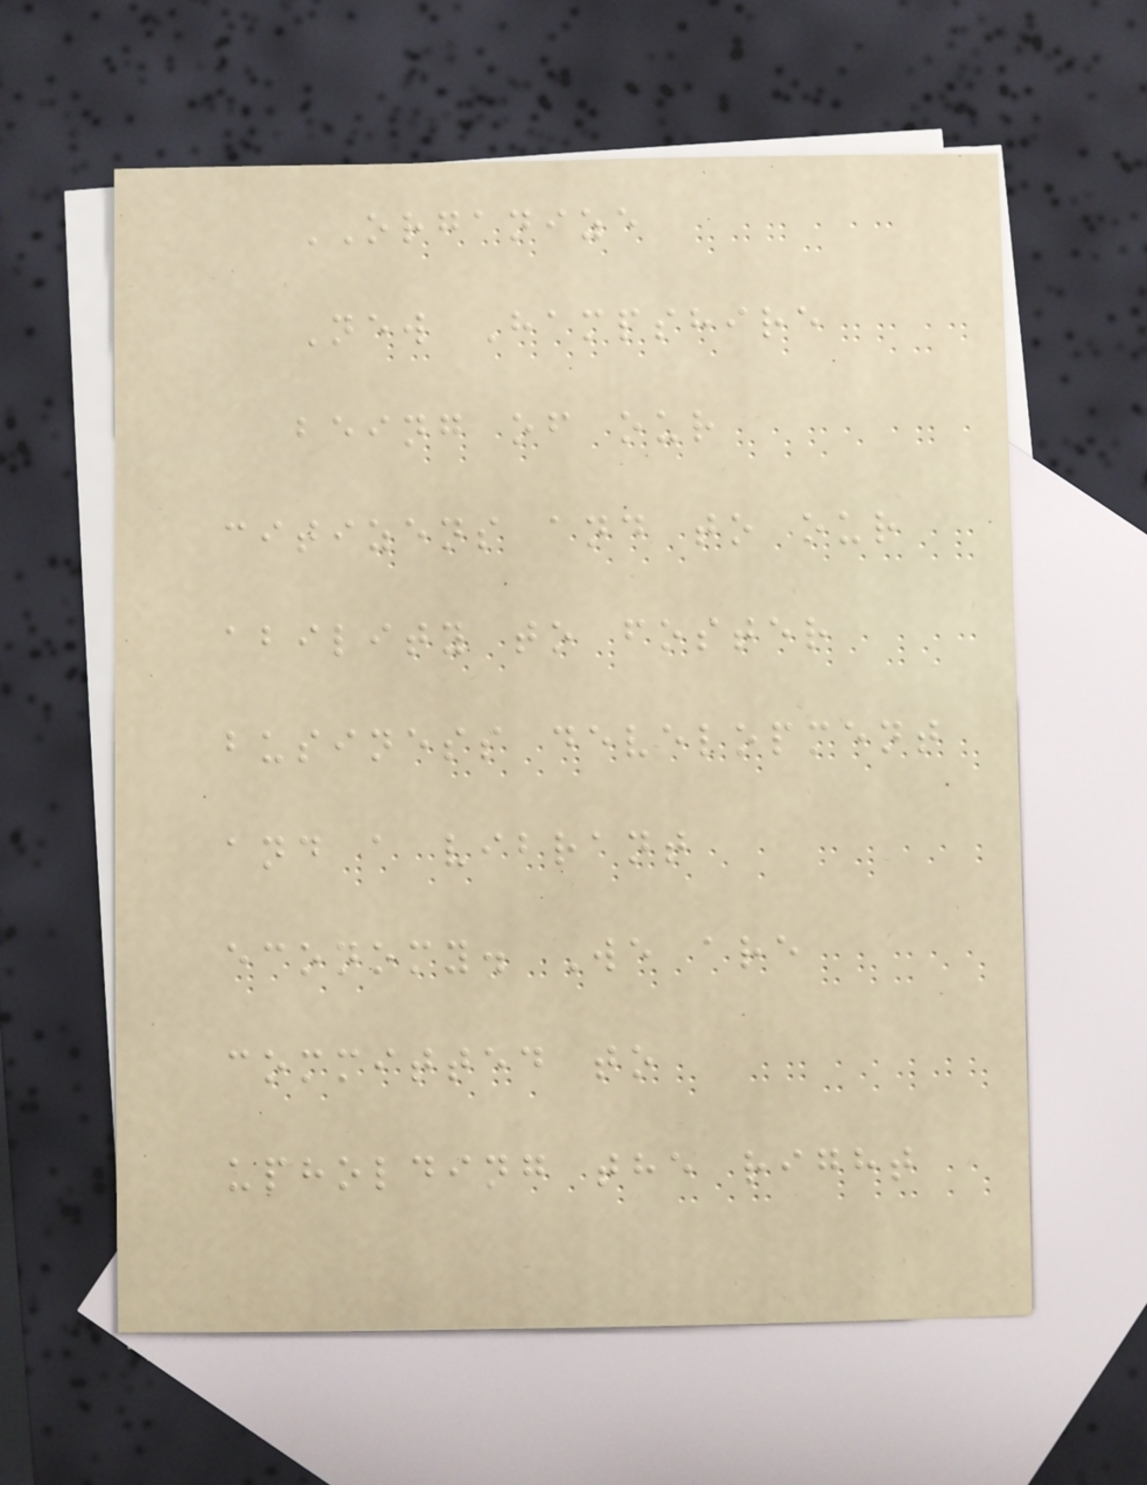ORGANIZE
New Hampshire
being of our
citizens and to our
ability to foster
business development
and a vibrant
economy. We are
committed to
upholding the right
